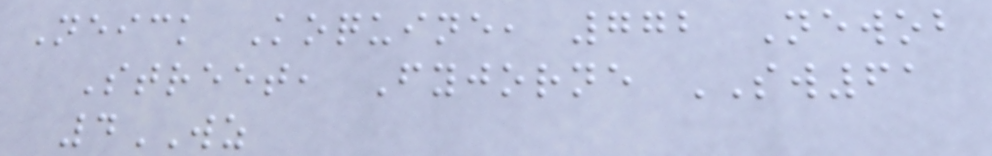Neick Koquine, 772 Newob
Street, Fyjorne SW61
4WZ
